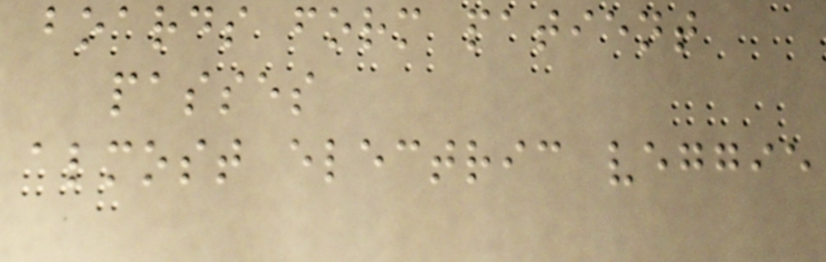boards form patient
passes
almost electric veggie
